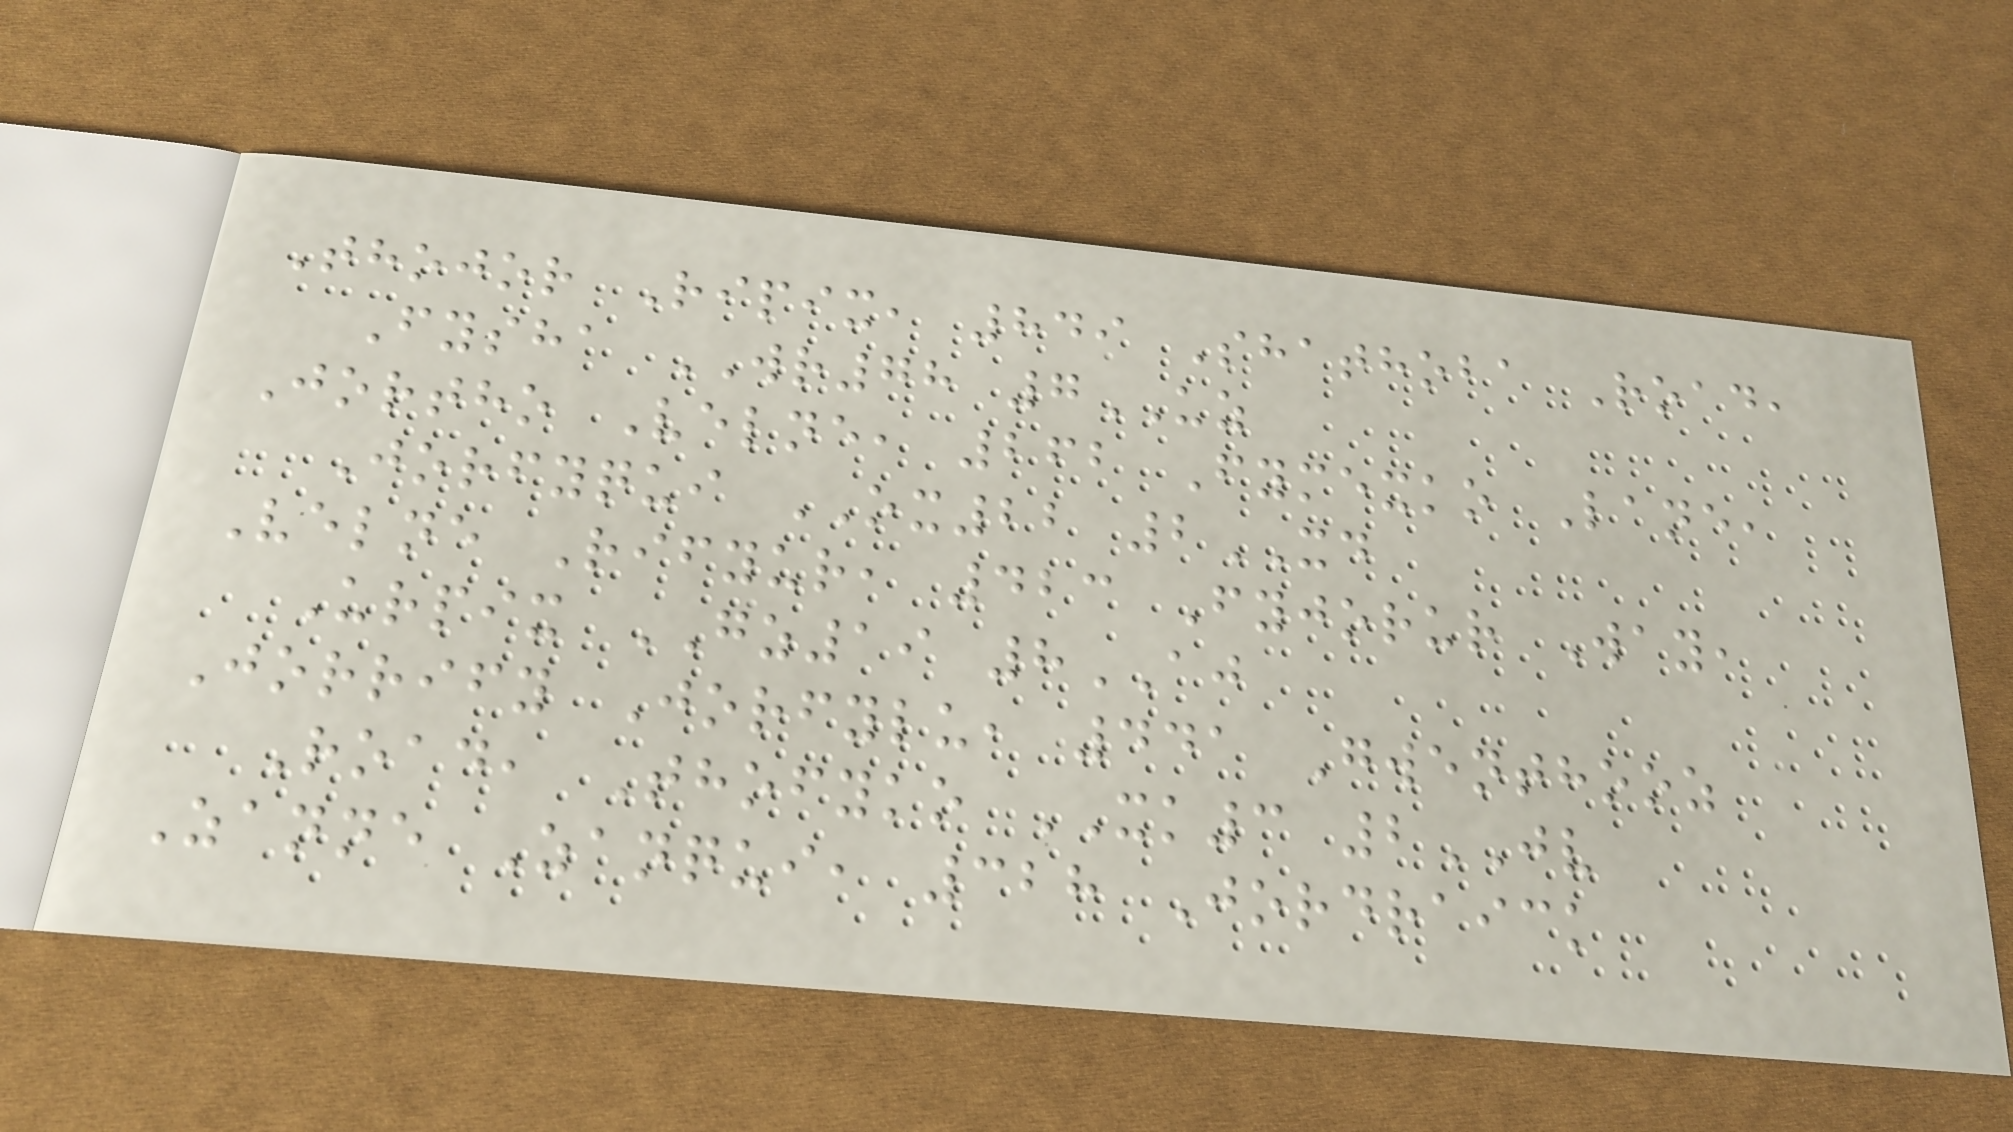Thojor Ripix, 849 Shathoba Road,
Fysha WR78 7UZ
Jortho Velne, 262 Fymexko Lane,
Jorfyqui OX22 2XD
Velne Rifyur, 423 Fyjorur Way,
Urpix GZ19 8AJ
Jorrify Jorfylu, 441 Gwenthooz
Road, Thofyko XK3 2JV
Zanne Zanqui, 328 Jordraick
